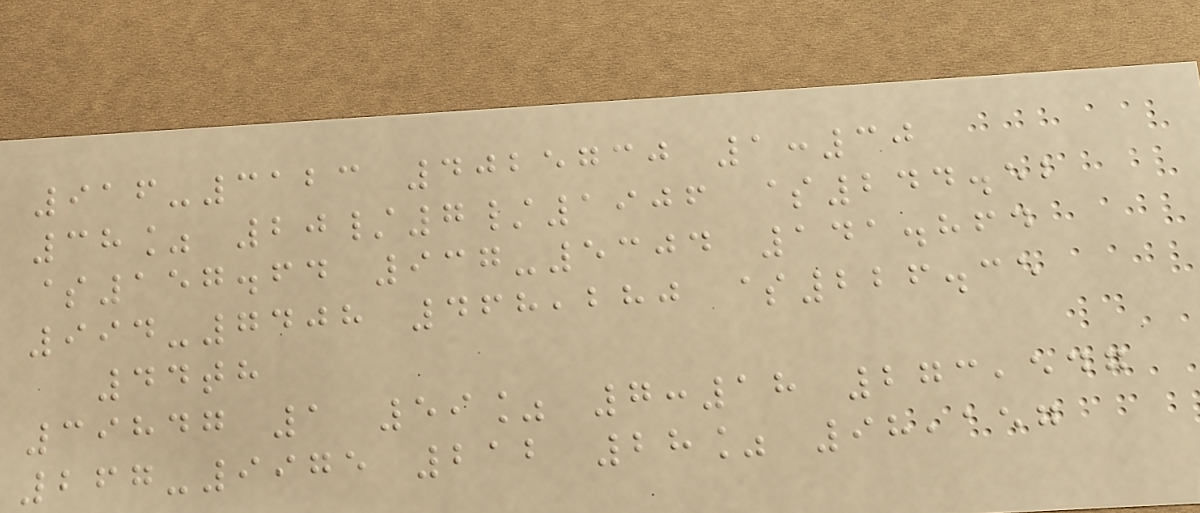916-3123 4025730 1:30
38% 20/7/1906 $244.52
$157.64 937-5304 141.864
994-7408 468,280 $226.35
44th
39847 1 59% 7:18 273,547
267-9975 212 28% 98,157
